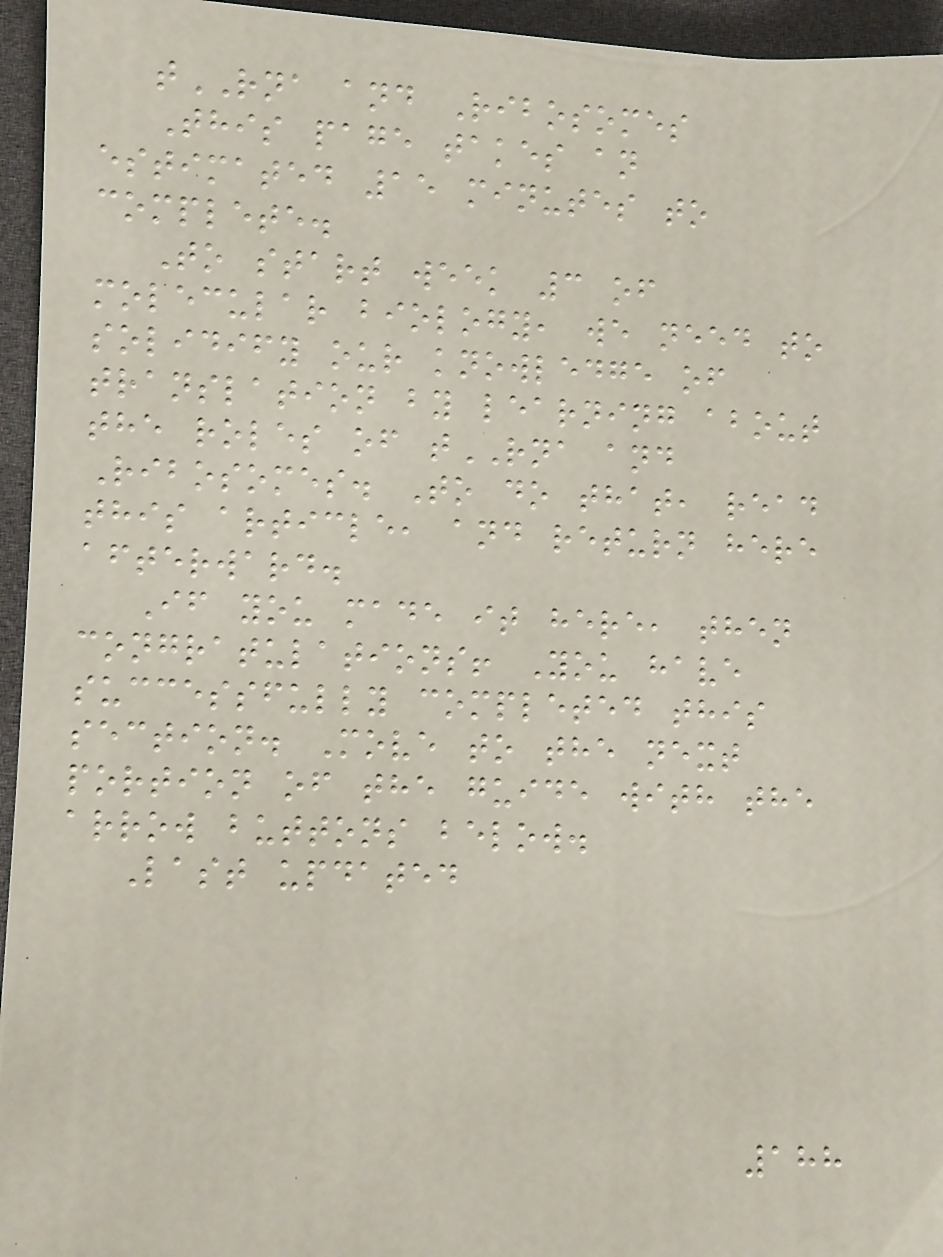tRNA and Ribosomes
This page takes an
estimated 15 minutes to
complete.
To start week 3 of
molecular biology, we need to
solidify our knowledge of
translation by learning about
the roles of tRNA and
Ribosomes. To do that, read
this article, and return here
afterward.
If you made it here, then
congratulations! You have
successfully completed this
section. Move to the next
portion of the guide with the
arrow buttons below.
Last updated
188
